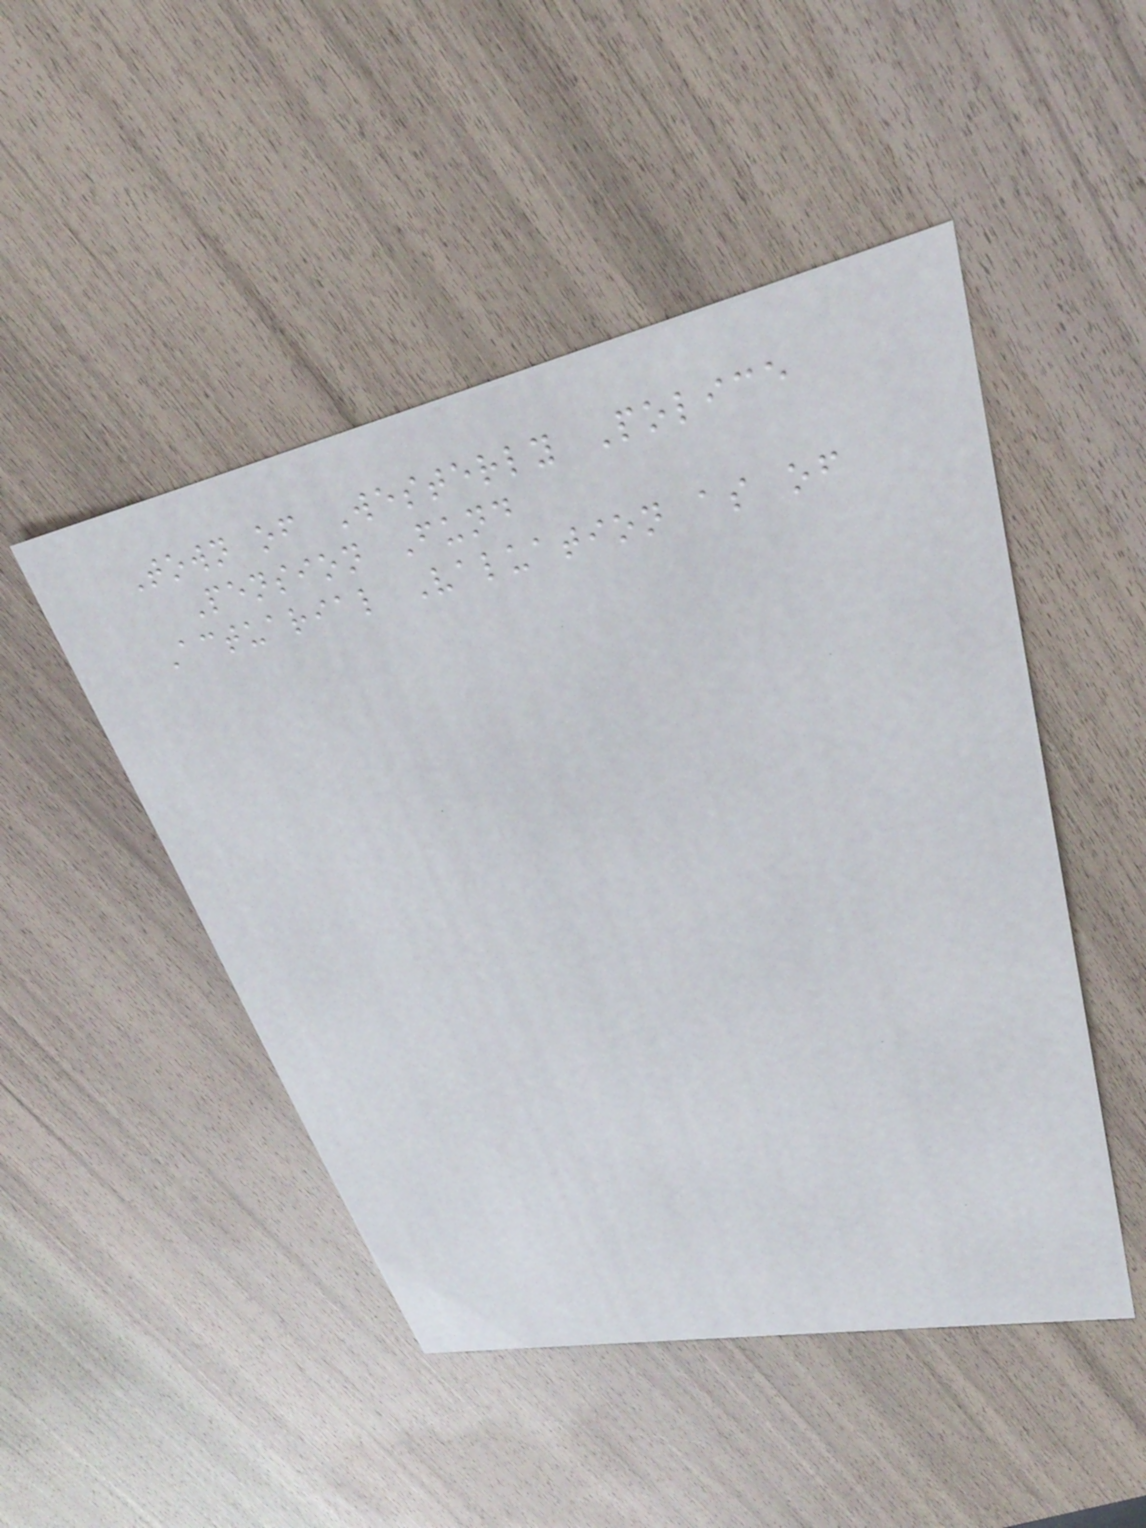Town of Westerly Police
Pension Fund
Actuarial Valuation as of
